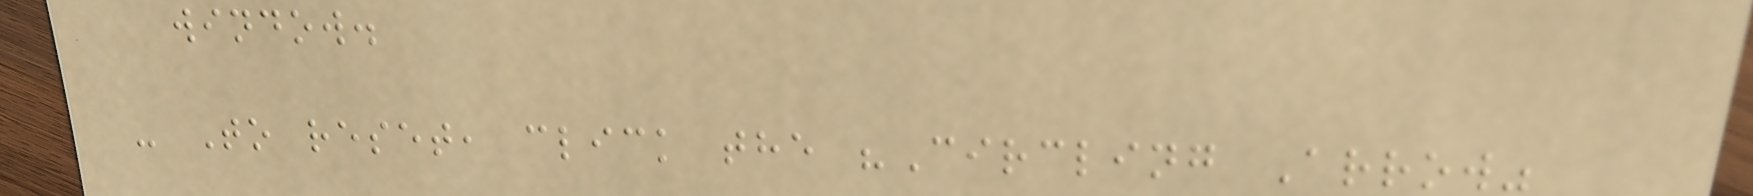window.
- To reset, click the "Circling Arrow"
